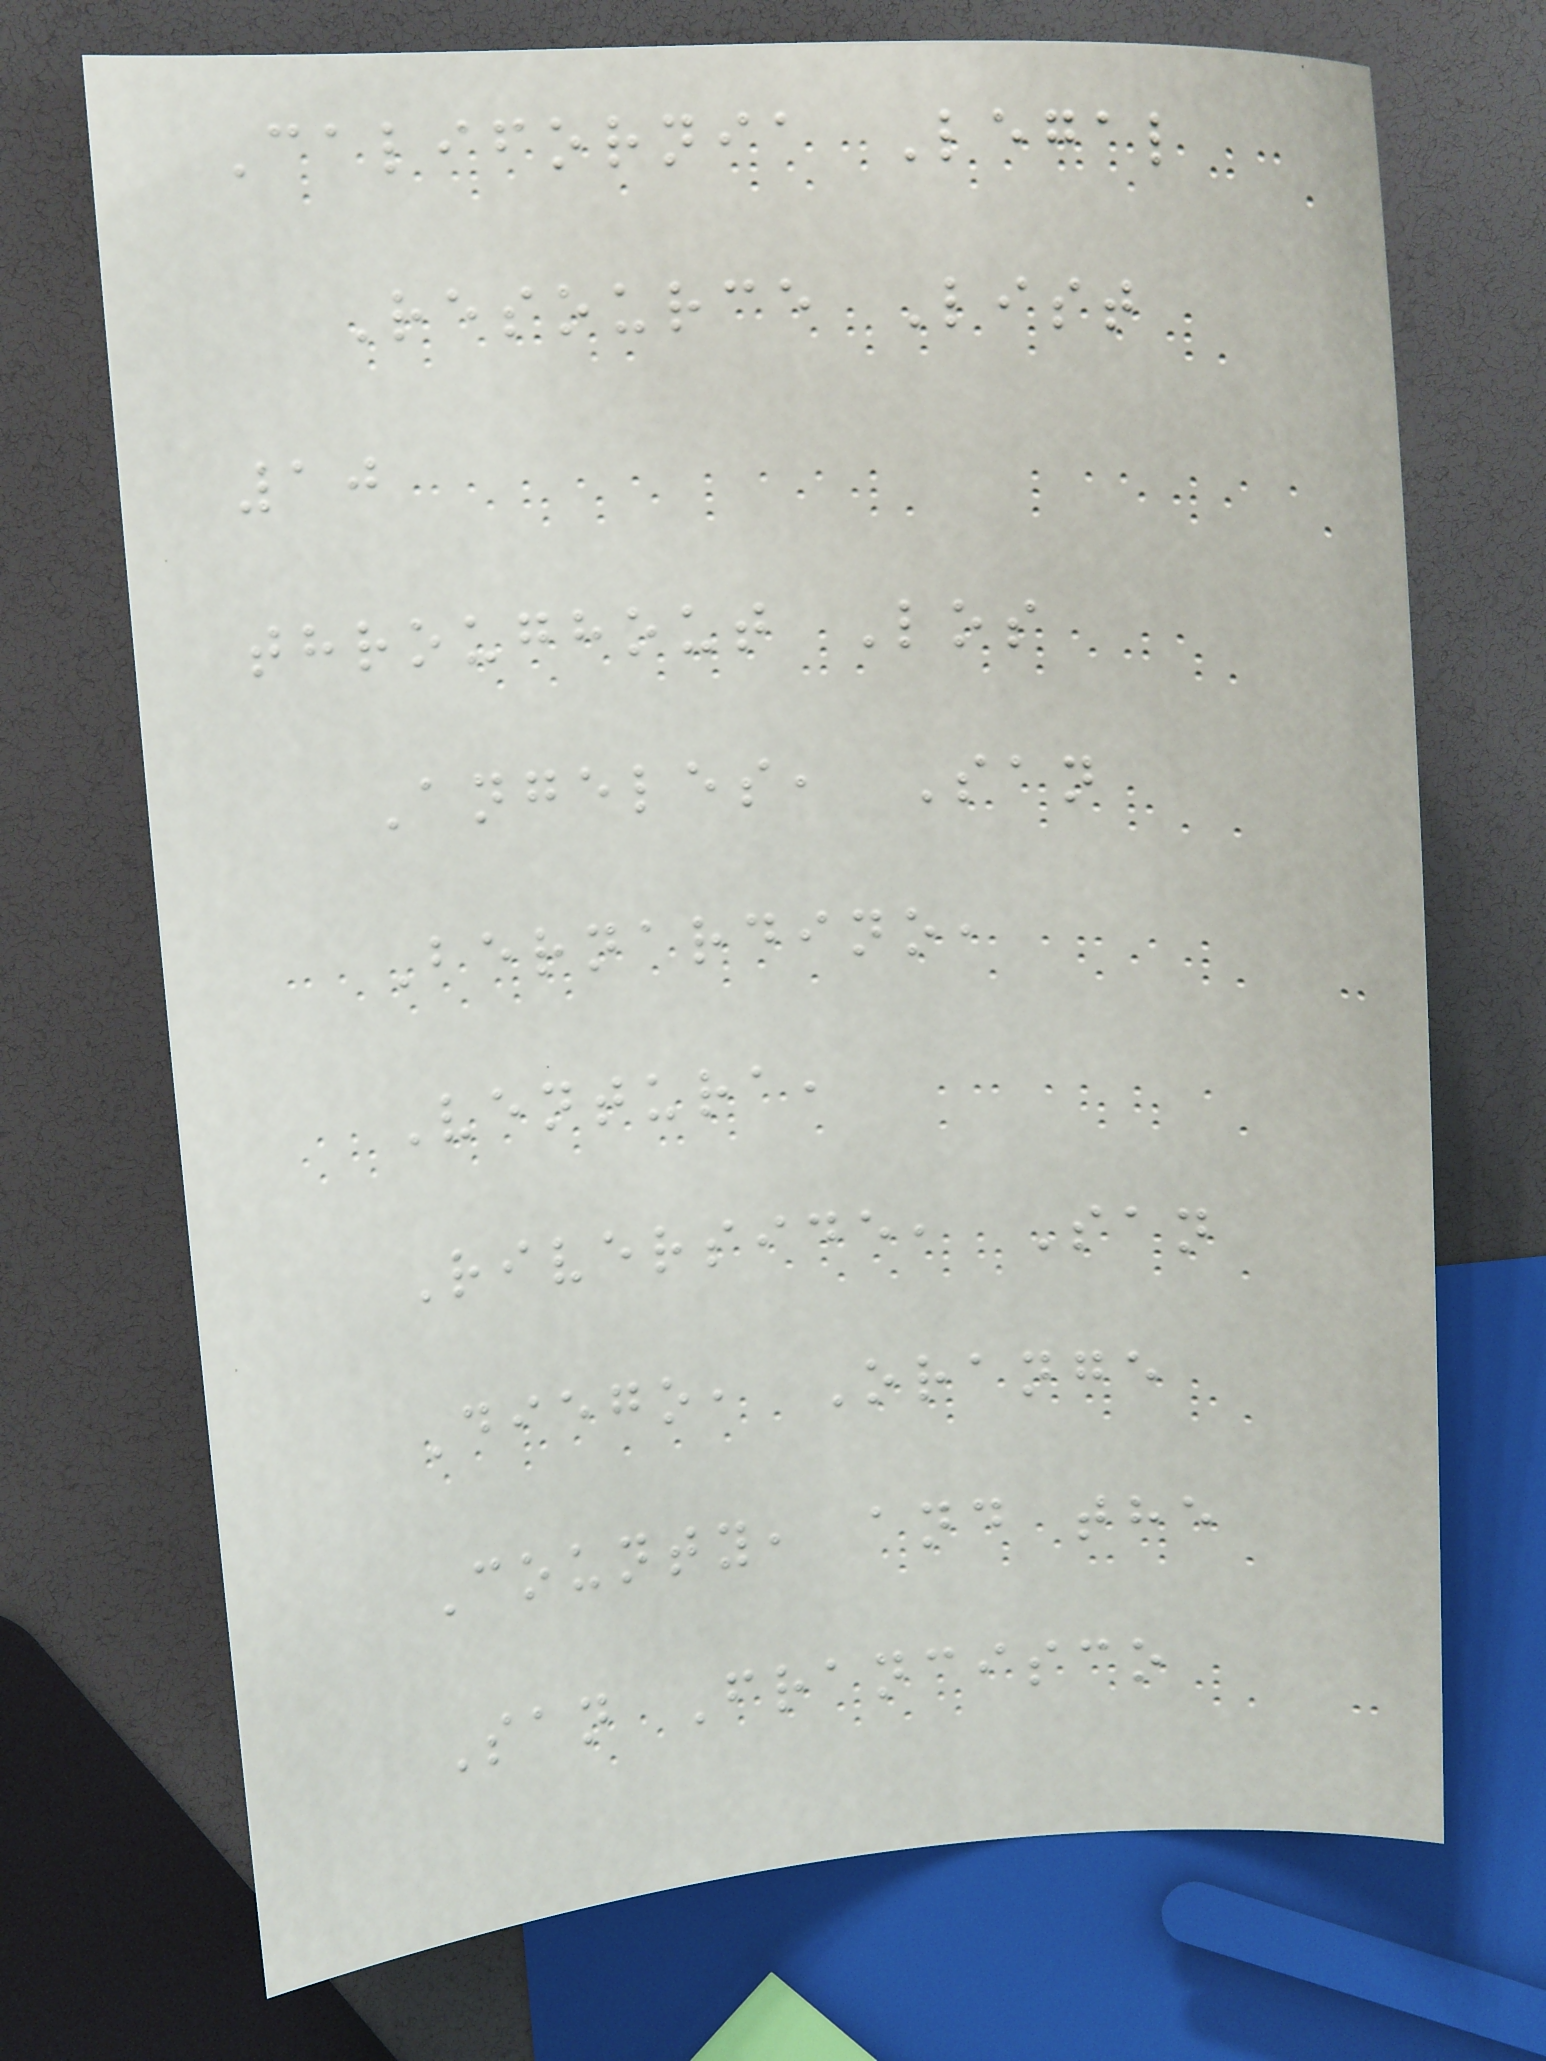California Legal
Resource List
10
throughout Los
Angeles, San
Bernardino,
Ventura,
Riverside, San
Diego, Orange
County, and the
San Francisco
